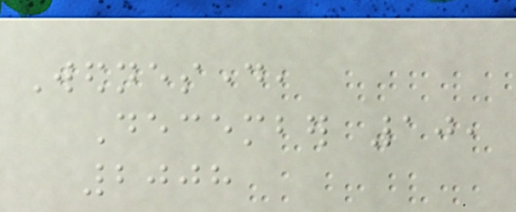Wednesday,
December 10,
2008
